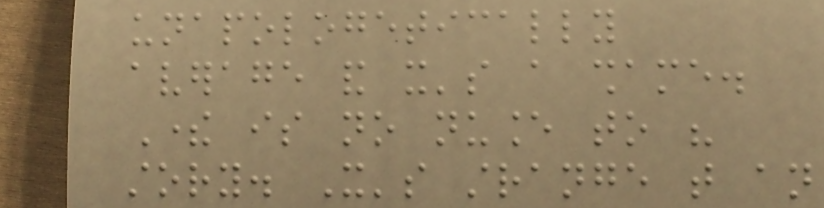unapologetically
average and it's a shame.
There is no nuance to his
story. It's strange that an
